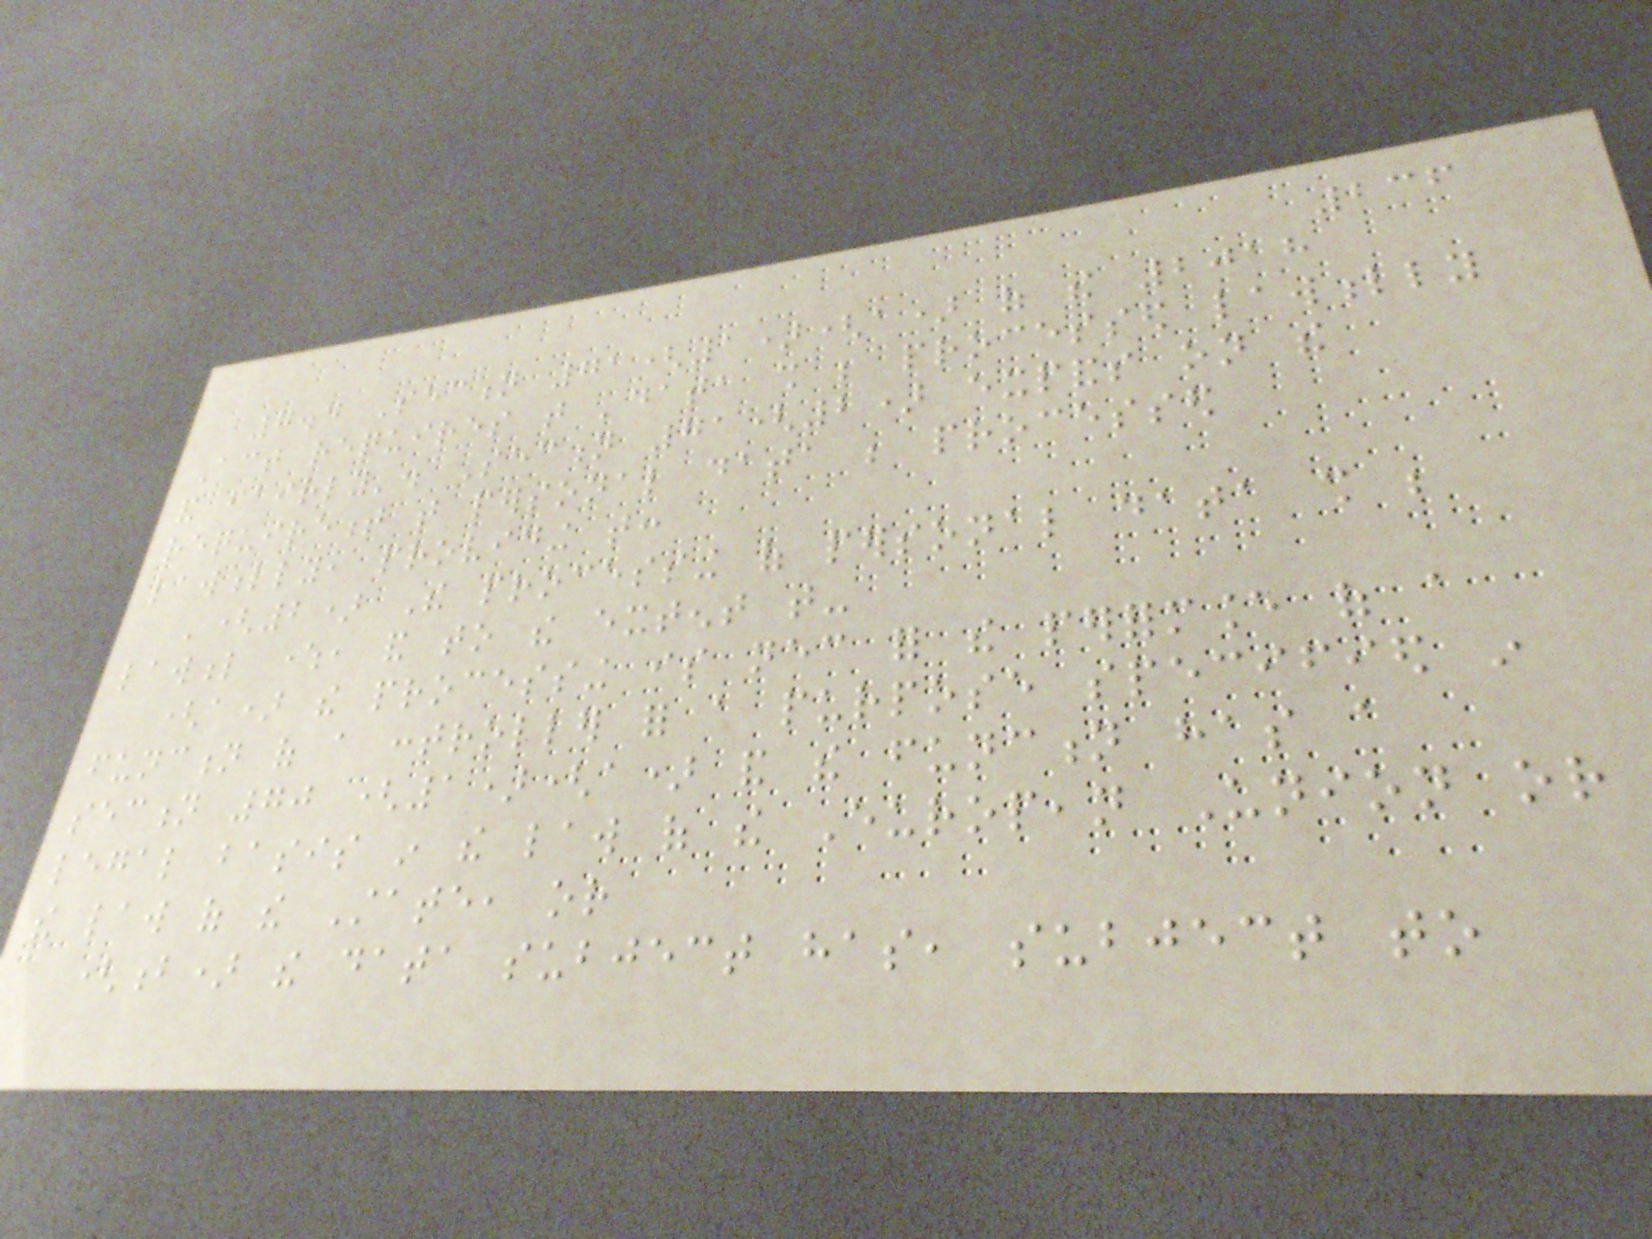236
7.4 Section 71(1)(a) of the 2018
Act requires that 'data shall be processed lawfully
and fairly'. Section 71(2) expands on the
requirement that personal data be processed
lawfully, providing that:
'(2) The processing of personal data shall be
lawful where, and to the extent that-
(a) the processing is necessary for the performance of a
function of a controller for a purpose specified in
section 70 (1)(a) and the function has a
legal basis in the law of the European Union or
the law of the State, or
(b) the data subject has, subject to
